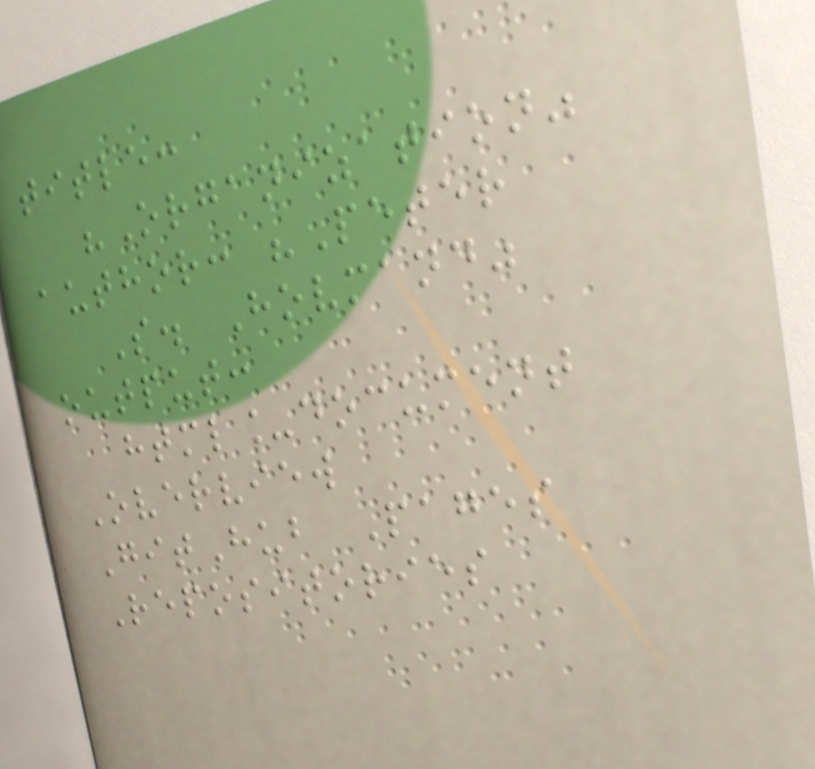title:
"Organization"
author: "Peter
S. Hovmand"
output:
html_document
Overview
GitHub Pages
Repositories
